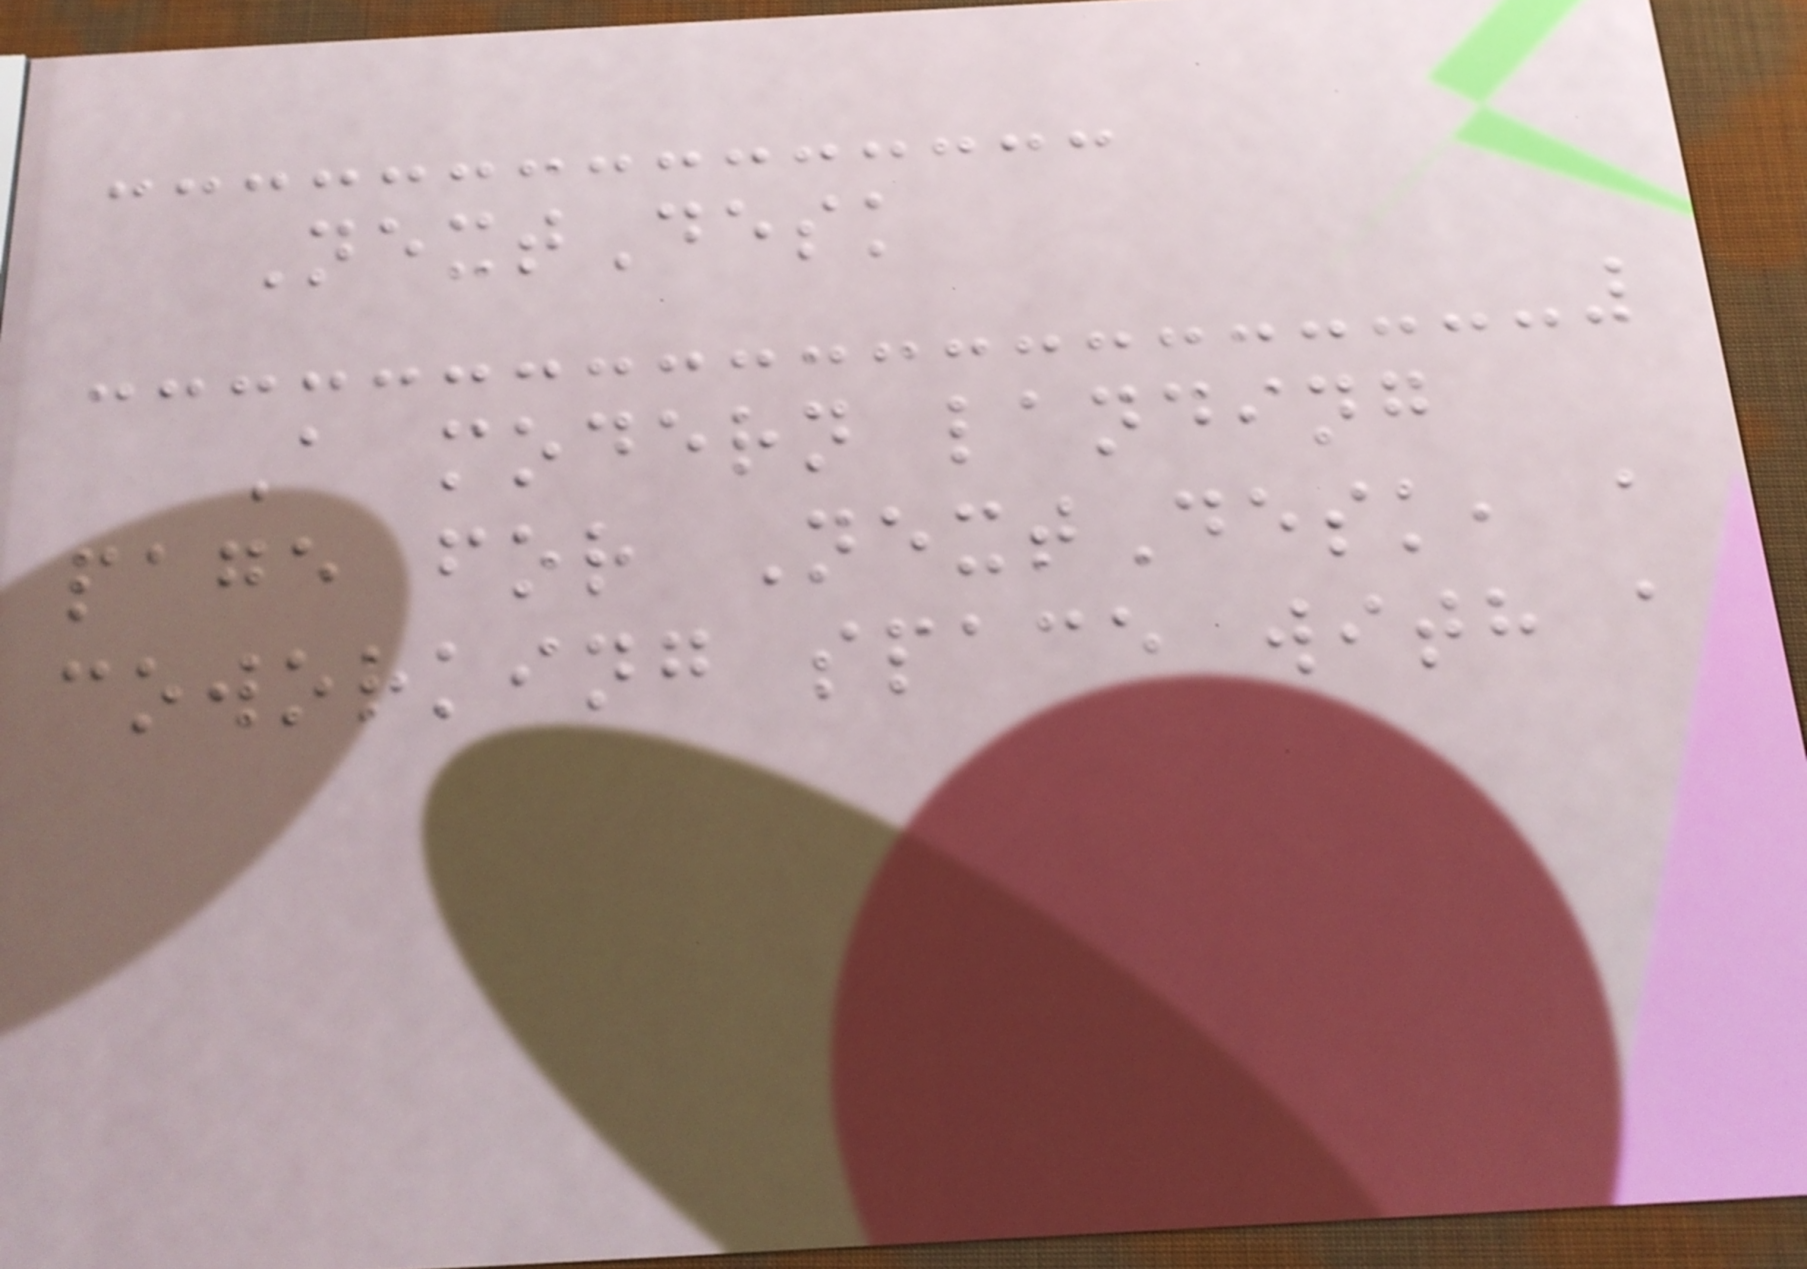NextDesk
A modern landing
page for NextDesk, a
coworking space with a
